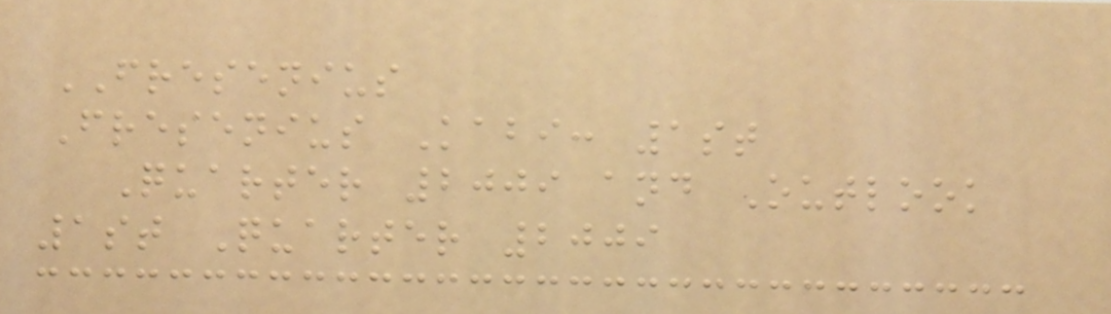FRESENIUS
Fresenius Kabi: 1st
Quarter 2009 and Outlook
1st Quarter 2009
